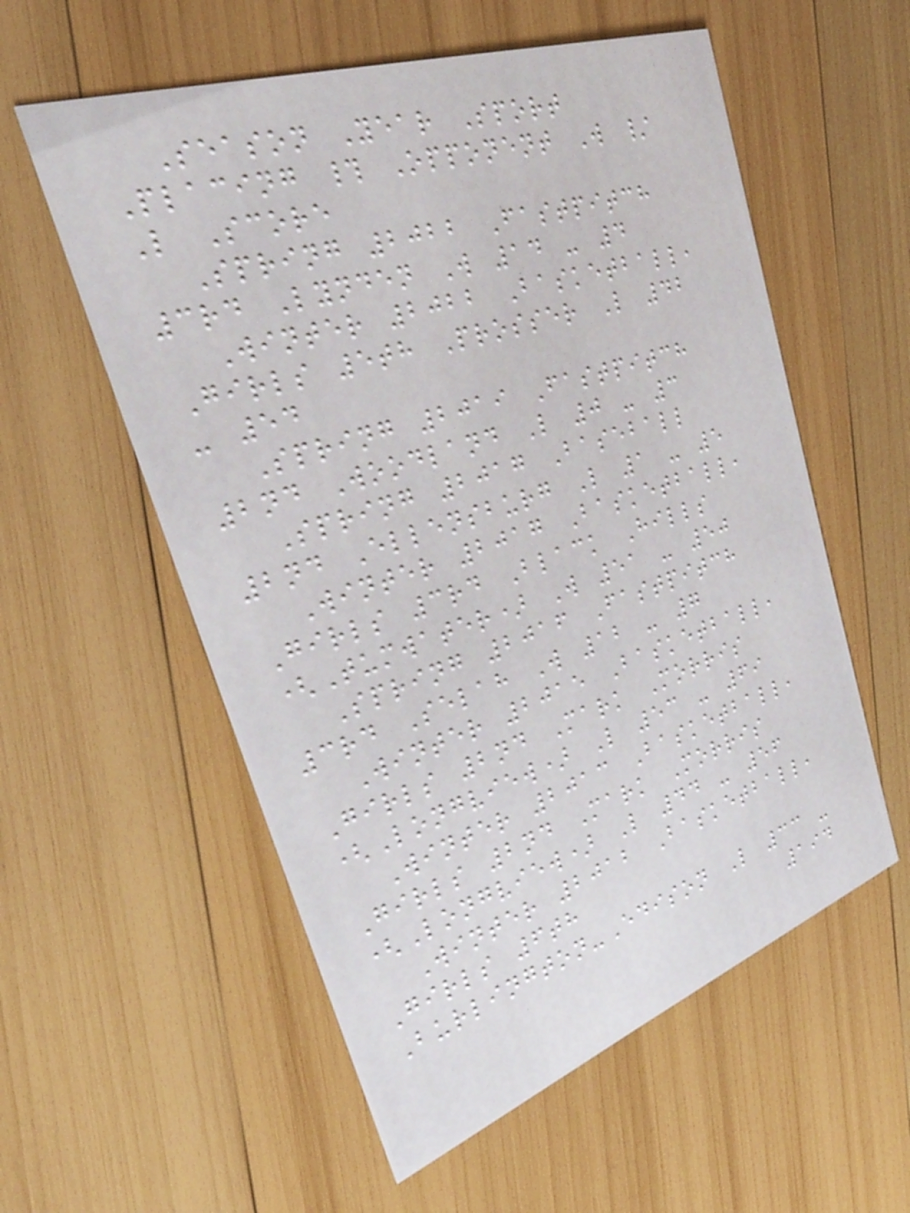Season Year Sport
Placing # Opponent W /
L Score
Spring 2022 Fastpitch
3rd Lynden W 14 - 4
Winter 2022 Basketball,
Girls 5th Prosser L 42
- 54
Spring 2019 Fastpitch
2nd Woodland L 0 - 3
Spring 2017 Baseball
2nd Ellensburg L 1 - 5
Winter 2017 Basketball,
Girls 3rd Black Hills
(Tumwater) W 51 - 50
Spring 2016 Fastpitch
3rd Selah W 12 - 7
Winter 2015 Basketball,
Girls 2nd Mark Morris
(Longview) L 53 - 69
Winter 2013 Basketball,
Girls 2nd Mark Morris
(Longview) L 44 - 56
Winter 2012 Basketball,
Girls 6th
Burlington-Edison L 33 -
194
